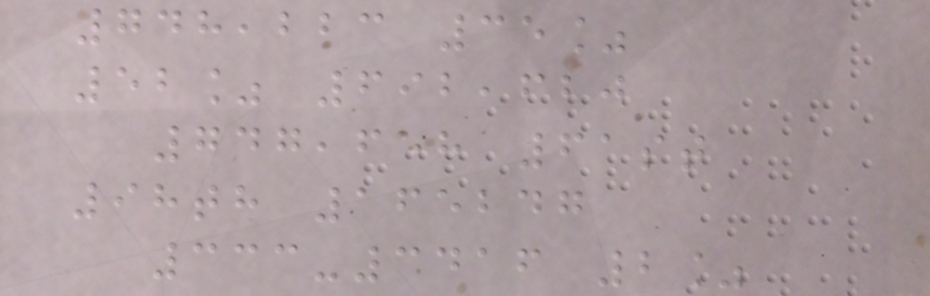748,223 35%
52% 692,620
747,658 61st
98th 165247
333-3416 2%
